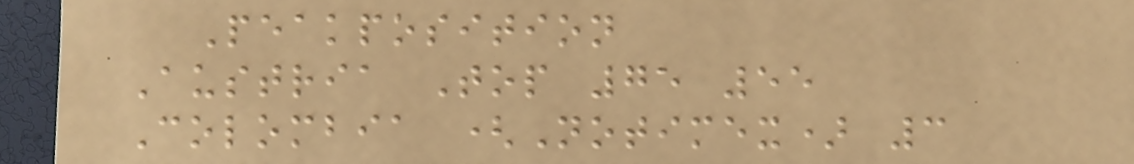Peakposition
Austria Top 75 55
Colombia (Notimex) 3
